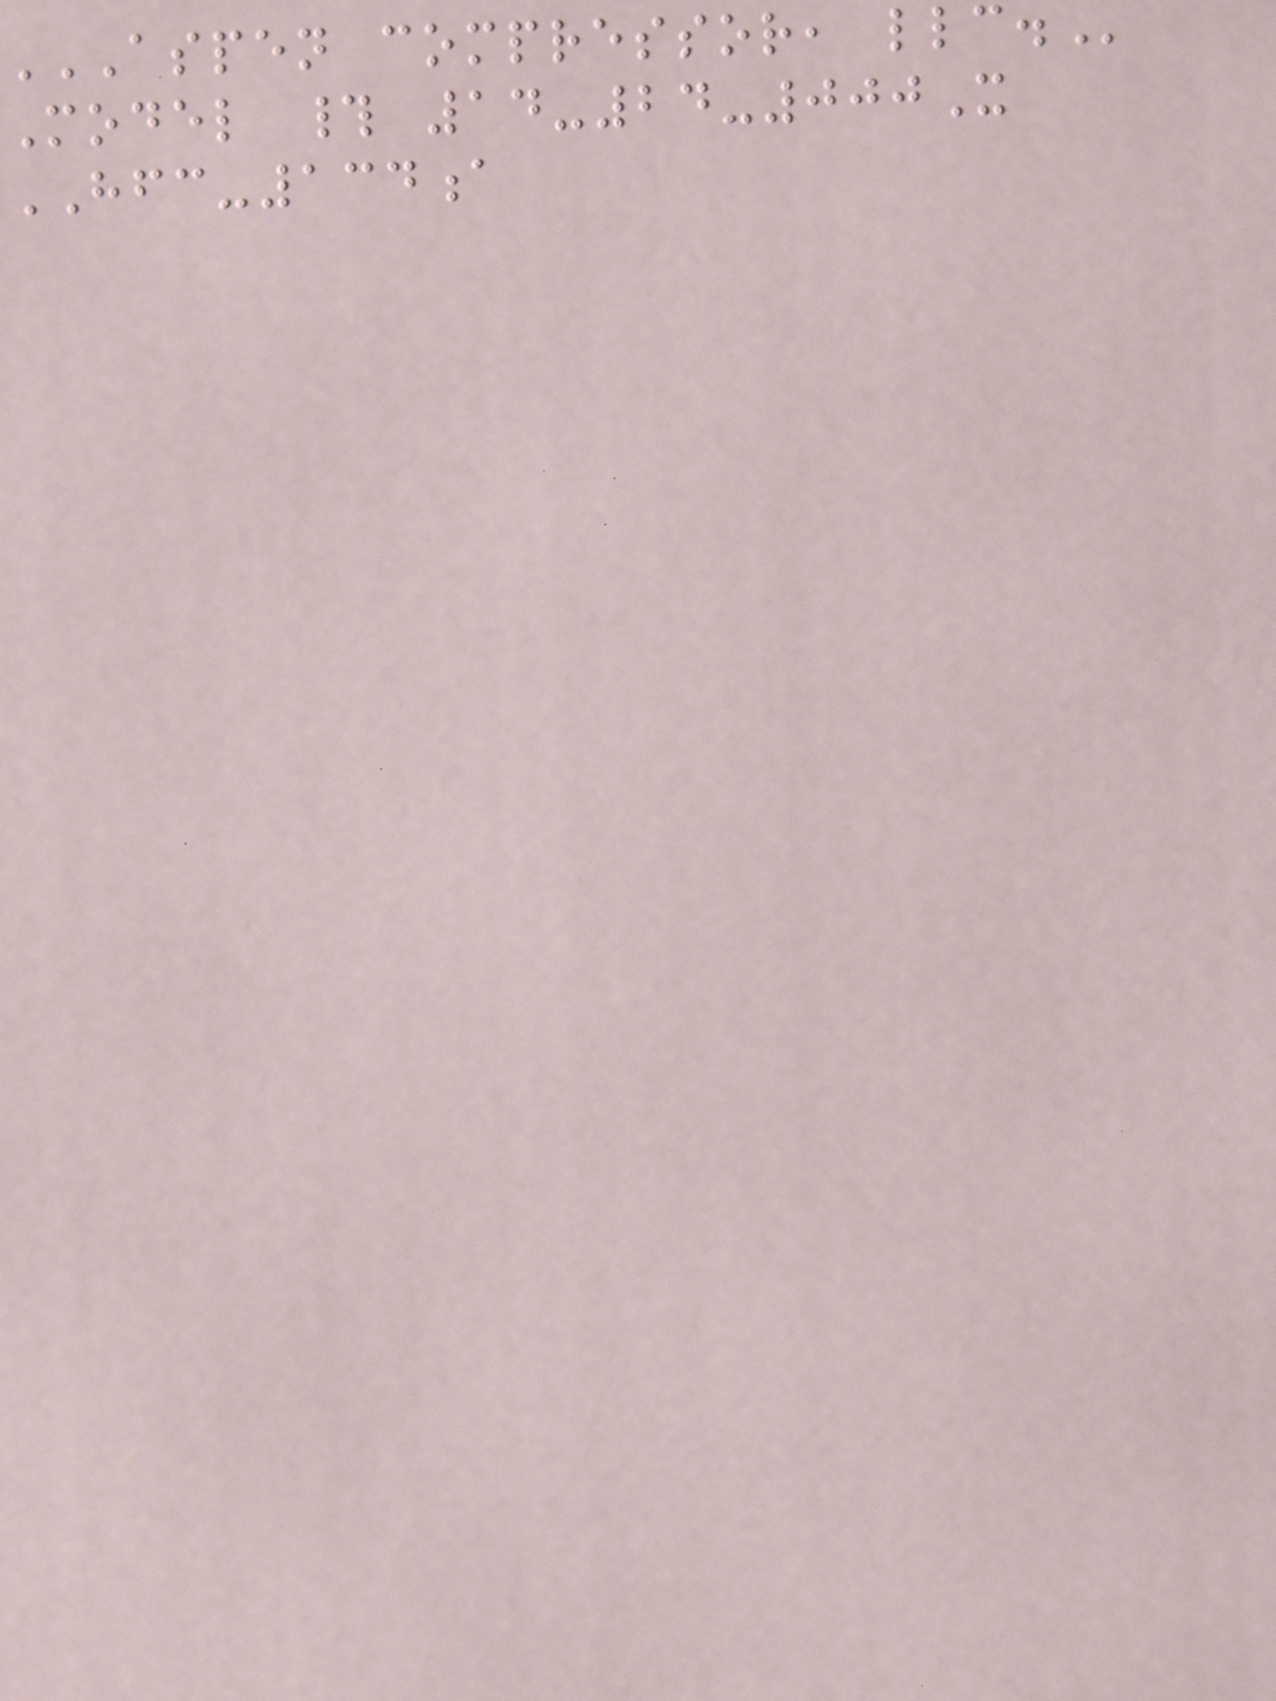Model # 14-24-000X
HFC-134a
